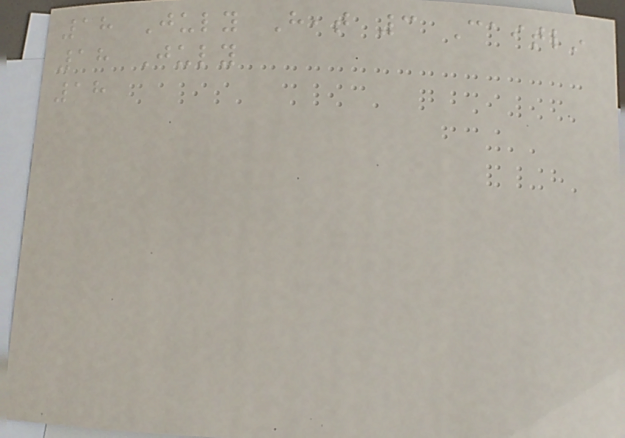18 July Heat 3 Caitlin
18 July
18
